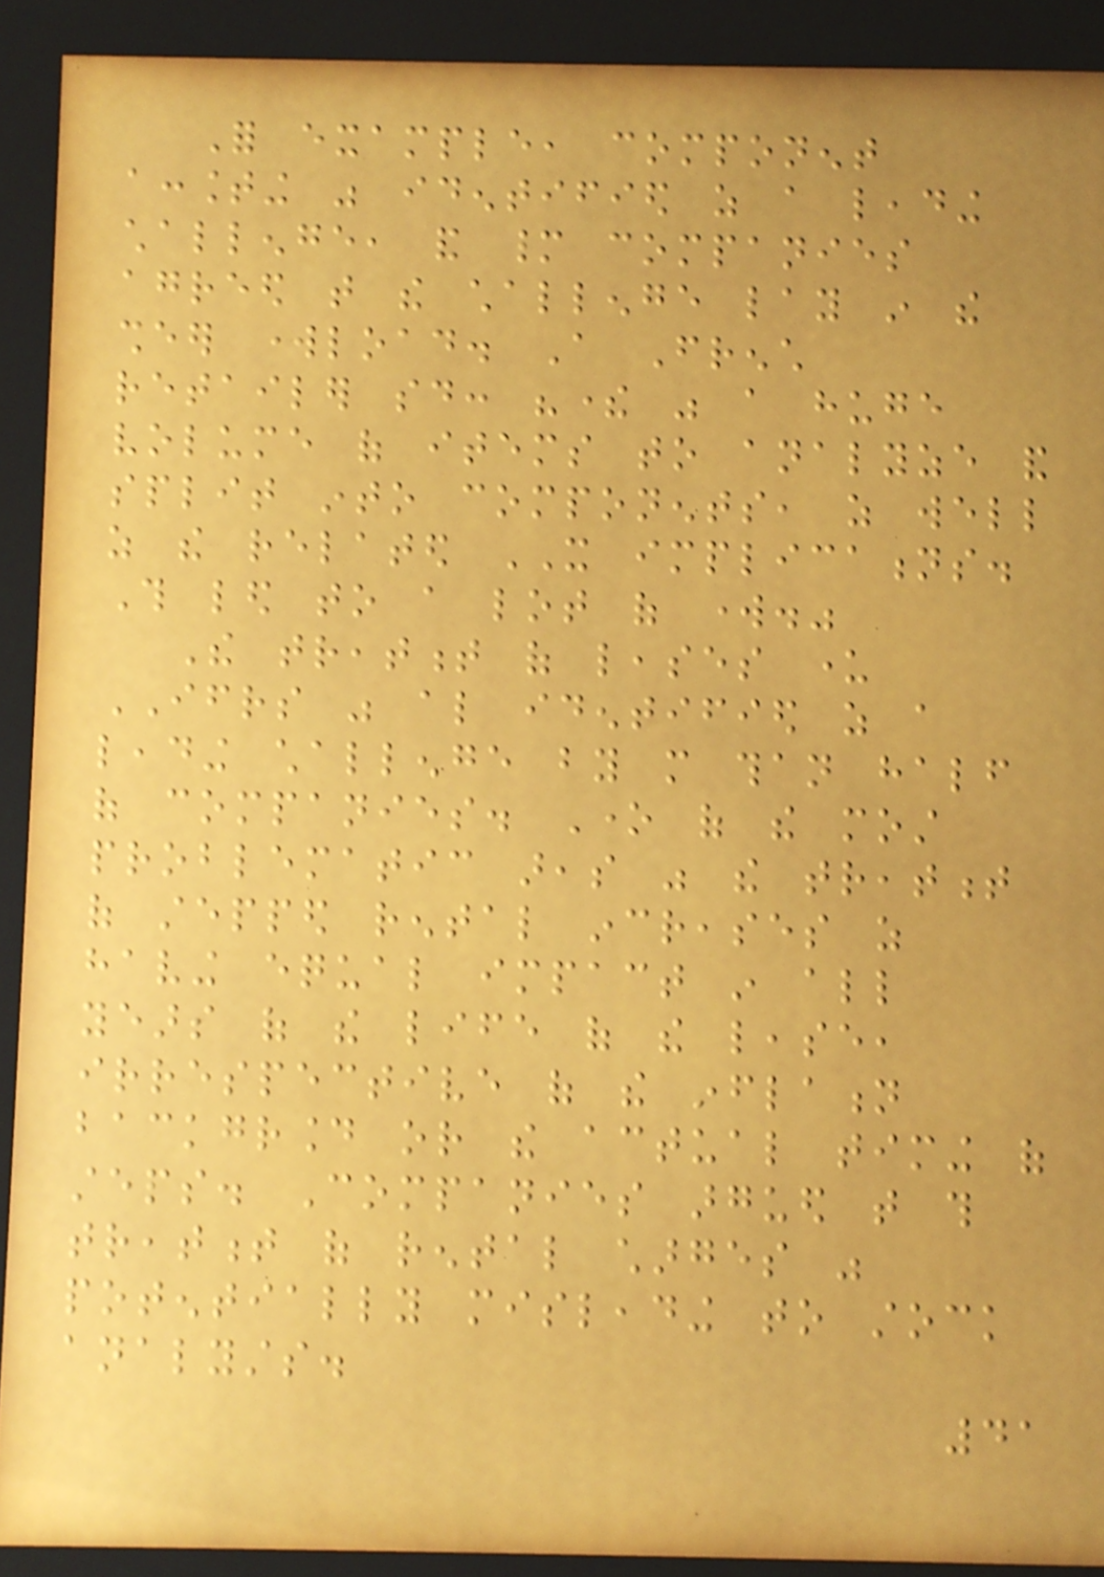For example, component
accounting was identified as a leading
challenge, and many companies
agreed that the challenge lay in the
sheer workload. A French
retailer said: "there was a huge
volume of items to analyze and
split into components, as well
as the related IT implications.
This led to a lot of work."
The treatment of leases under
IFRS was also identified as a
leading challenge by more than half
of companies. One of the most
problematic areas was the treatment
of stepped rental increases as
having equal impact in all
years of the life of the lease,
irrespective of the inflation
background or the actual timing of
steps. Companies argued that this
treatment of rental charges was
potentially misleading to stock
analysts.
41
